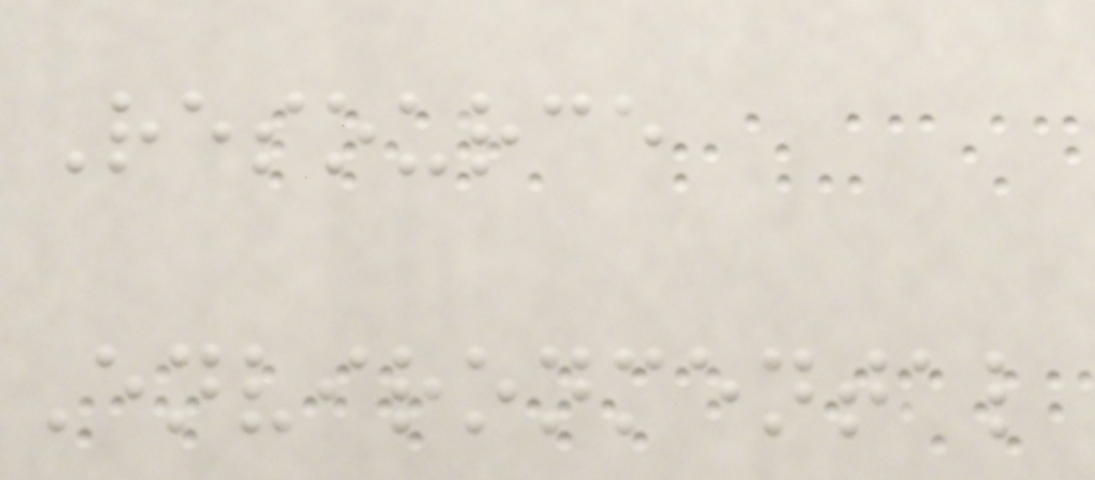Resource
Environmental
